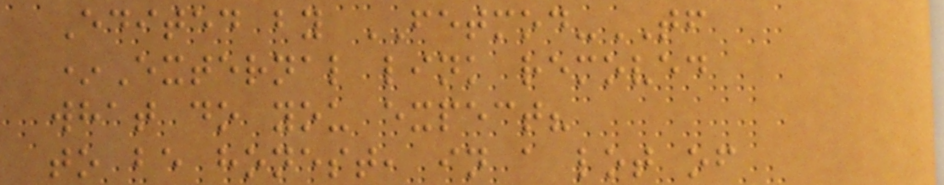Edited by FETMOD-TF
*External link removed
what do you expect?
to be honest, in a lot of
